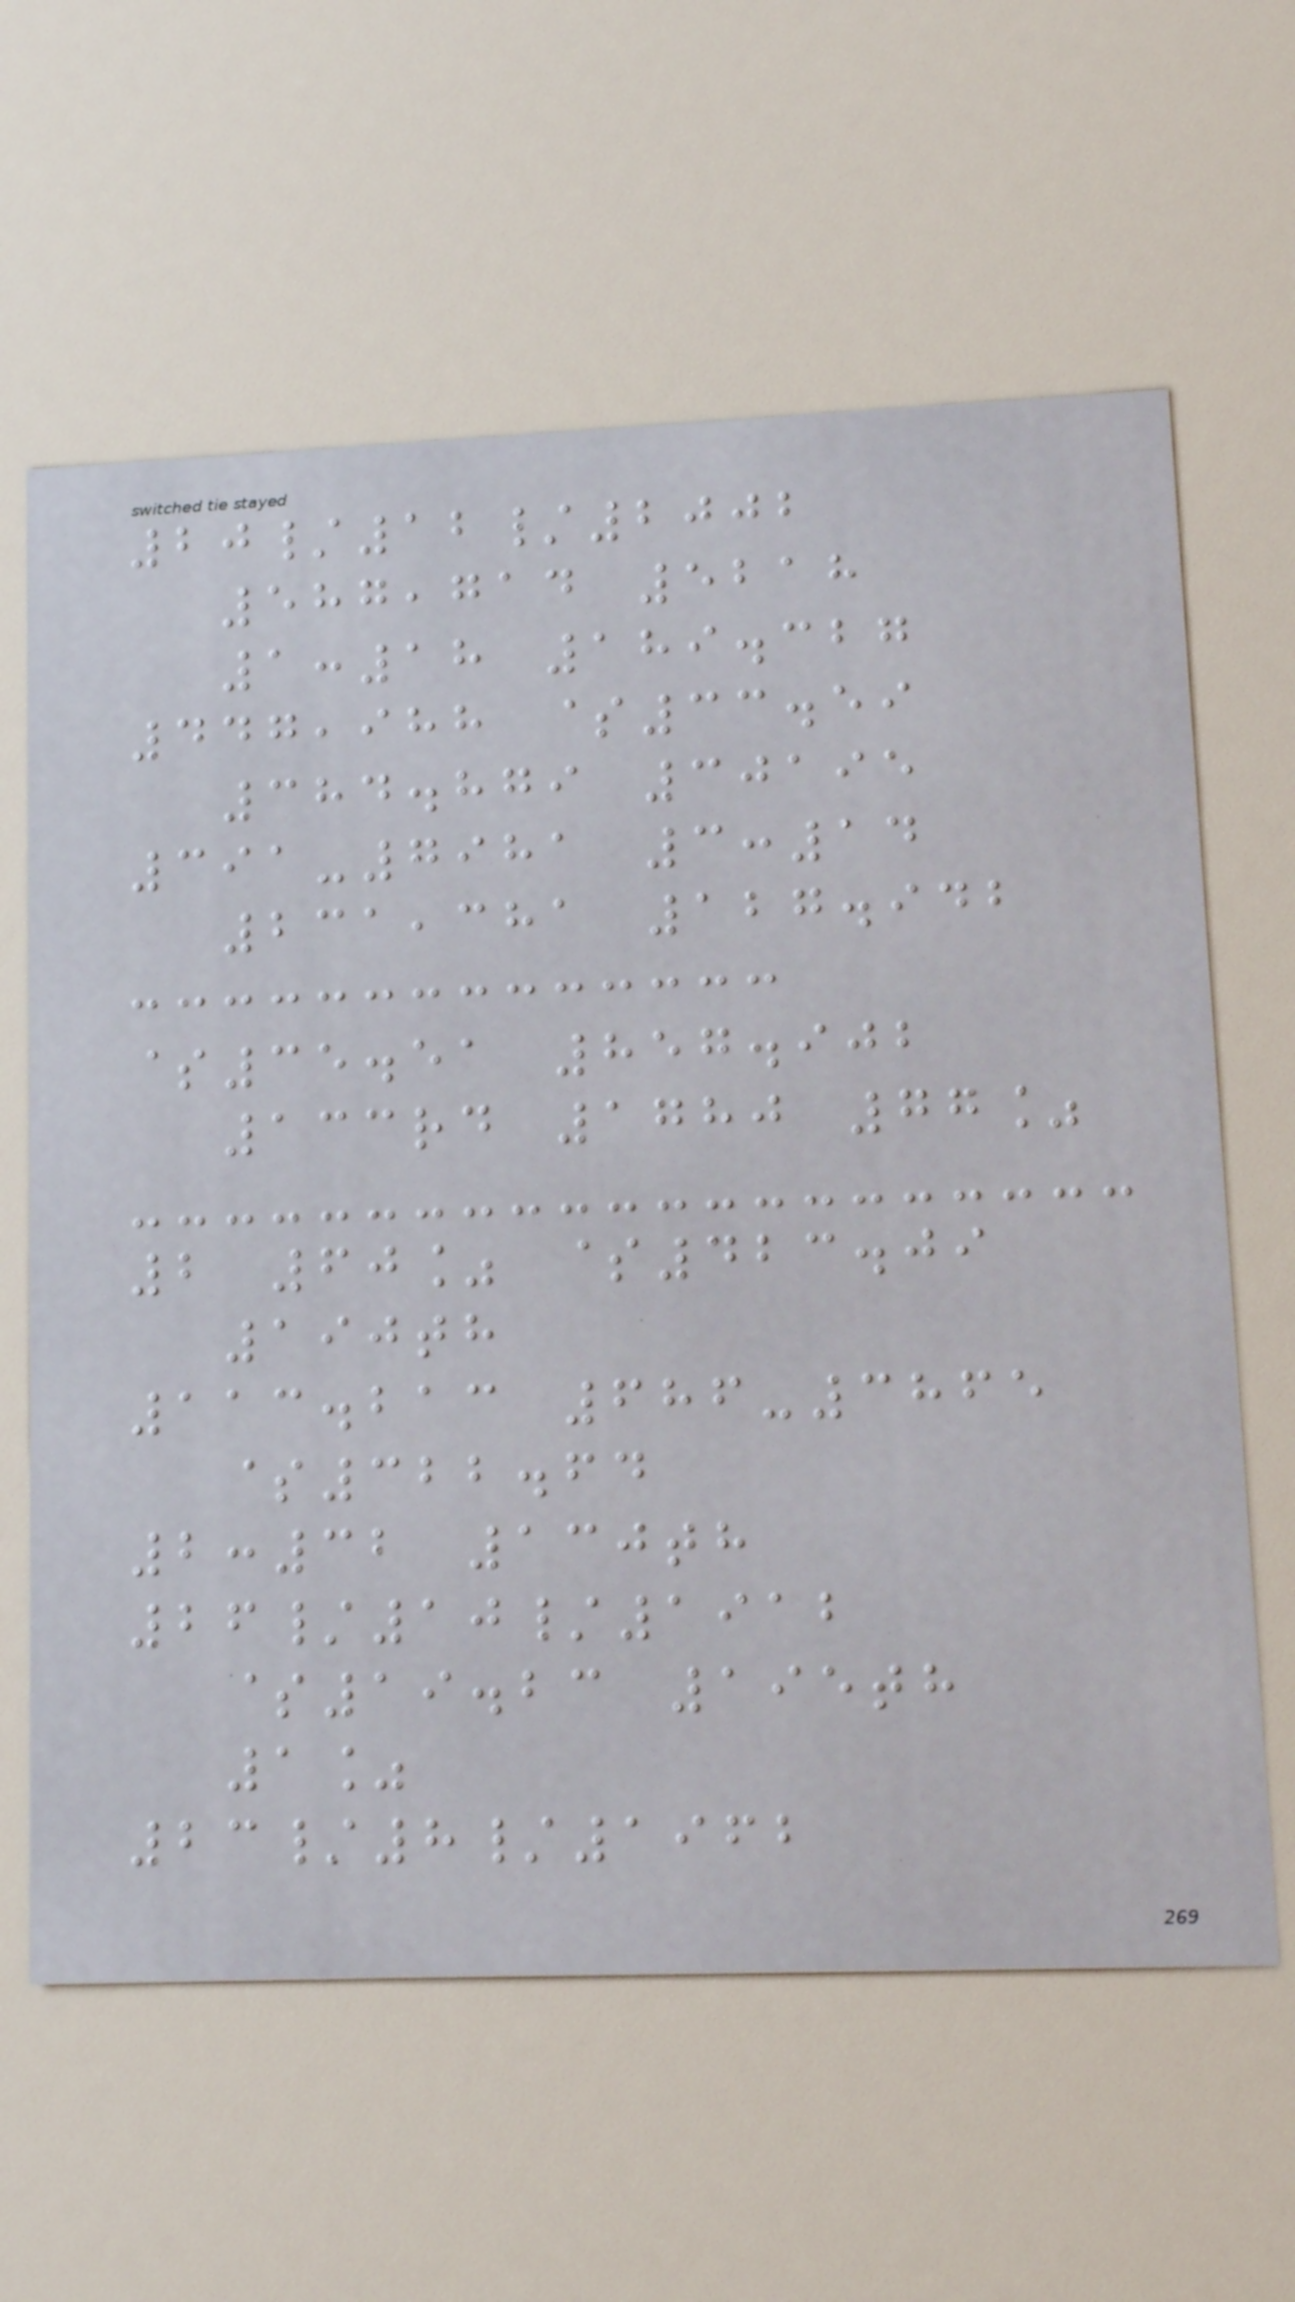20/12/2002
587,714 5218
1:18 189.327
447,988 $33.59
384.879 30195
391-7981 3:14
231,381 127.942
$35.51 857.902
133rd 1780 77%
2 60% $423.09
190th
113.213 686-3865
$322.64
2:32 130th
26/10/1912
$19.23 195th
1%
23/8/1962
